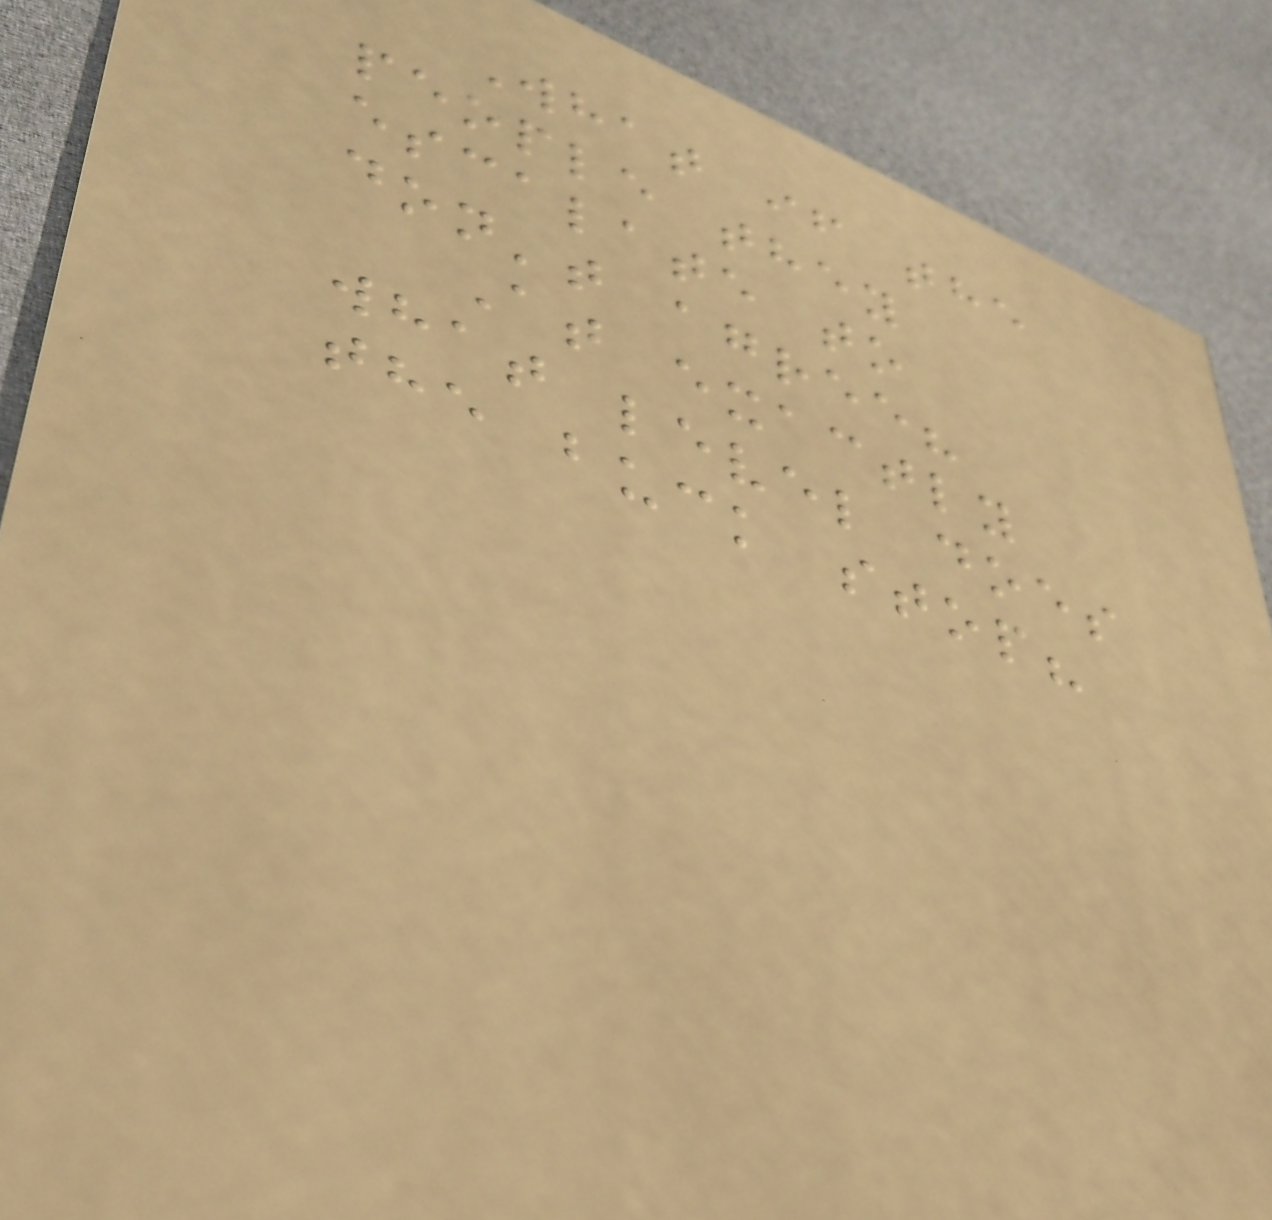What if the
people they
escalate to
don't agree?
At exactly
what level does
the buck stop?
